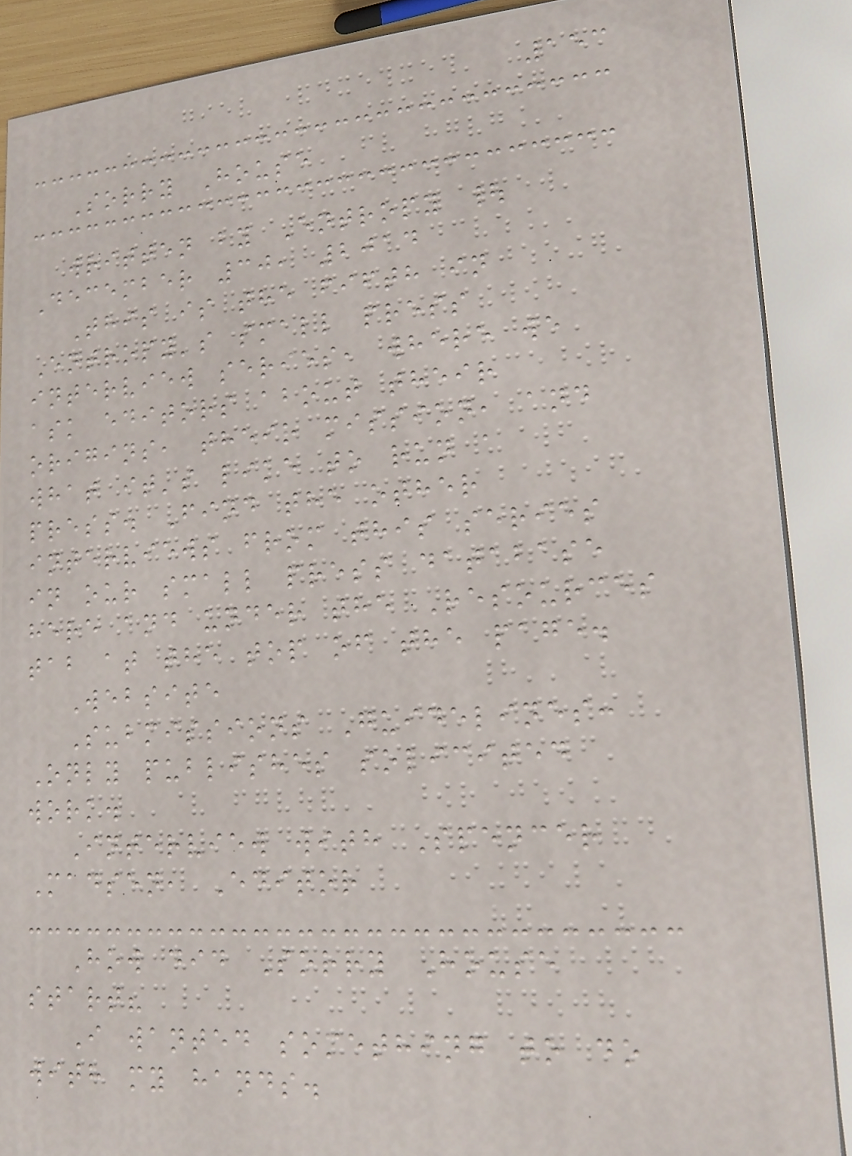153
Sorry House
written by Entropy |
December 30, 2014
This is the fifth in
Entropy's small press
interview series, where we
ask editors about their
origins, their mission, and
what it's like to run a
press. Find the other
interviews from this series
in our small press database
here and under the Resources
tab at the top of the page.
Website
Submissions Guidelines:
Only publishes solicited
work.
Interview with Spencer
Madsen, Editor
How did Sorry House
start?
I wanted something to do
with my hands.
